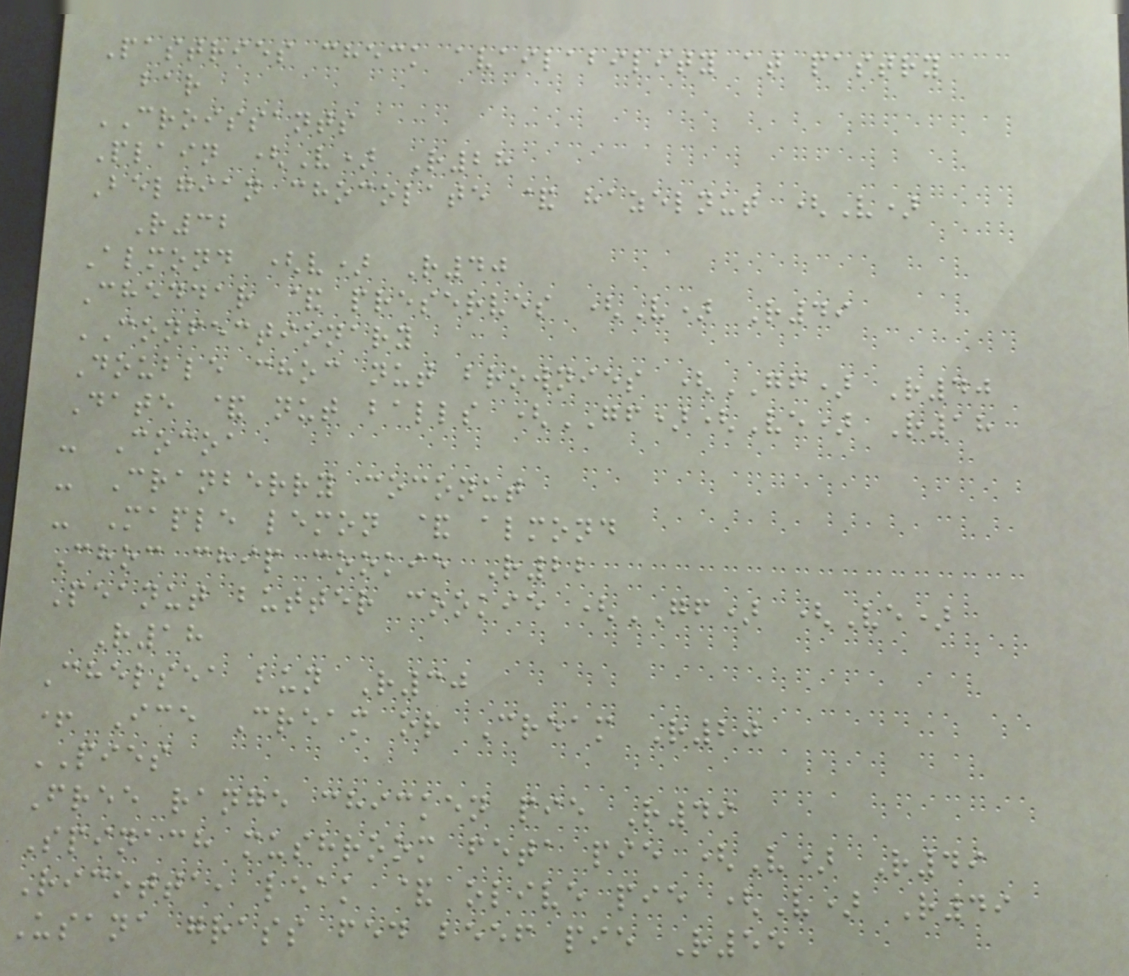Pastries check availability at pastry
bar
CROISSANTS
Plain (V) R28
Belgian chocolate & hazelnut (V)
R32
Almond (v) R40
Cheddar & preserves (V) R49
CONFECTIONARY
Double choc nut brownies (GF) R40
Date & nut balls (GF)(Ve) R18
- Cocoa
- Cranberry coconut
- Maple lemon & almond
Choc chip cookie R22
Peanut butter cookie (GF) (Ve)
R18
Chelsea bun R30
+ Ice Cream or Cream R20
PIES
Free range chicken pie R49
Spinach mushroom feta pie (V) R49
Ricotta, leak & olive pie (V) R49
Usana grass fed beef pie R55
